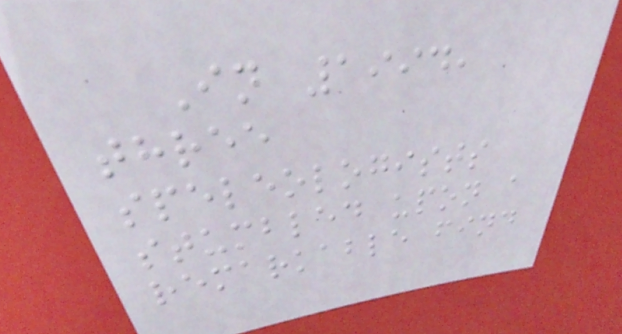In 1994,
three
speleologists
stumbled upon a
remarkable find
